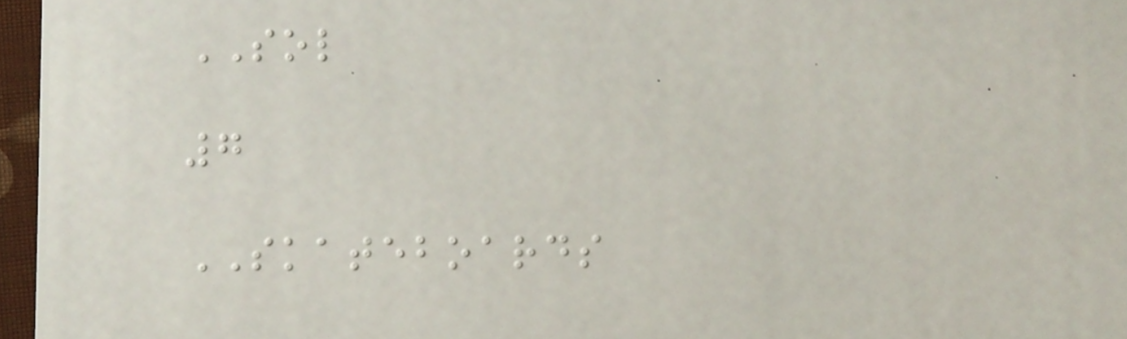SOL
7
SKATEBOARDS
